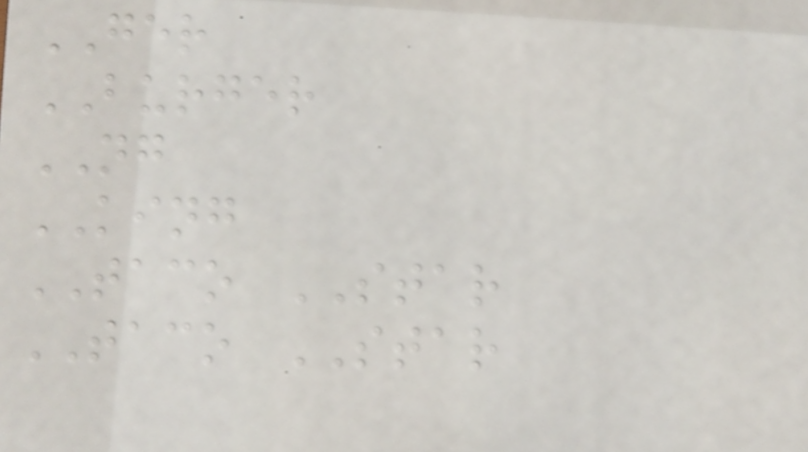GER
BURGER
NG
KING
TACO STAR
TACO STAR
